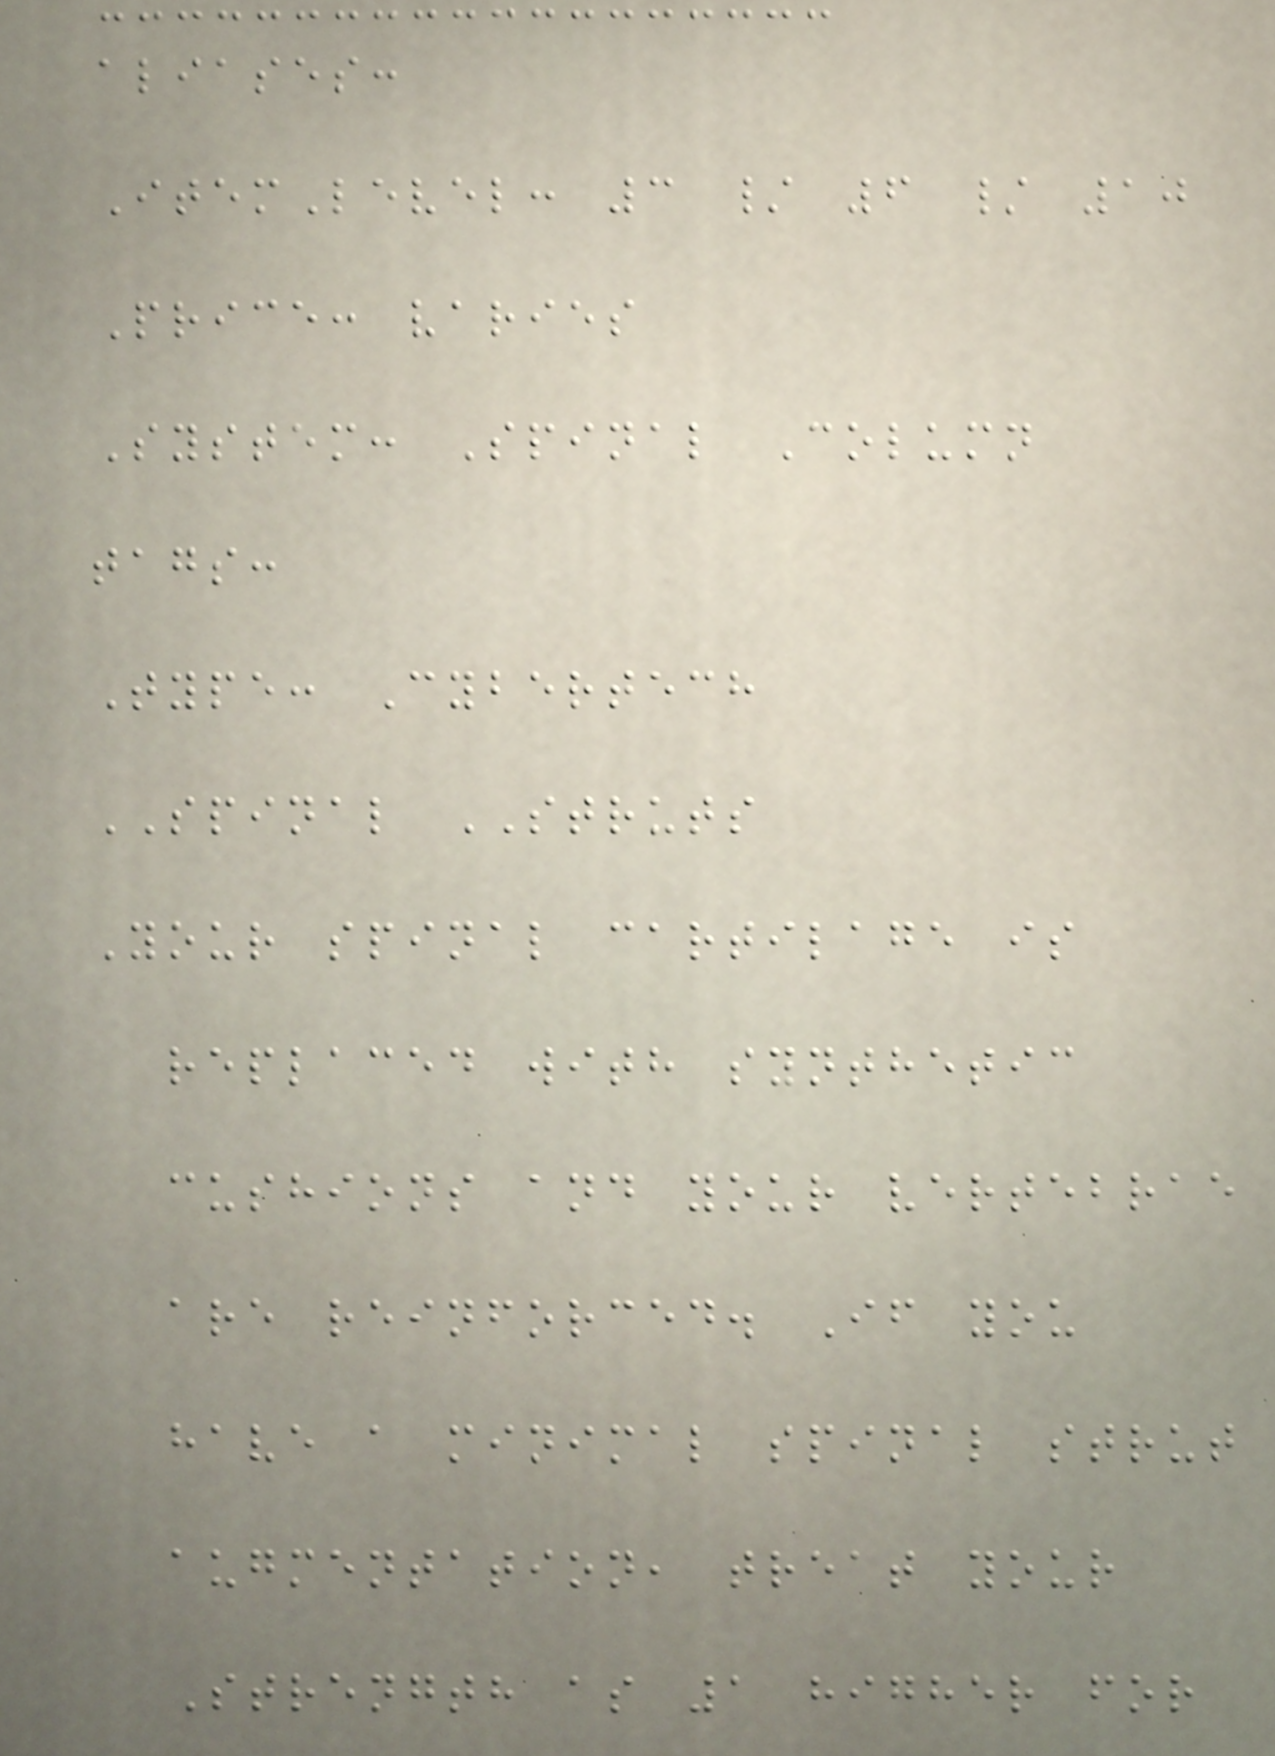aliases:
ItemLevel: 3 / 6 / 10
Price: varies
System: Spinal Column
tags:
Type: Cybertech
SPINAL STRUTS
Your spinal cartilage is
replaced with synthetic
cushions and your vertebrae
are reinforced. If you
have a minimal spinal strut
augmentation, treat your
Strength as 1 higher for
